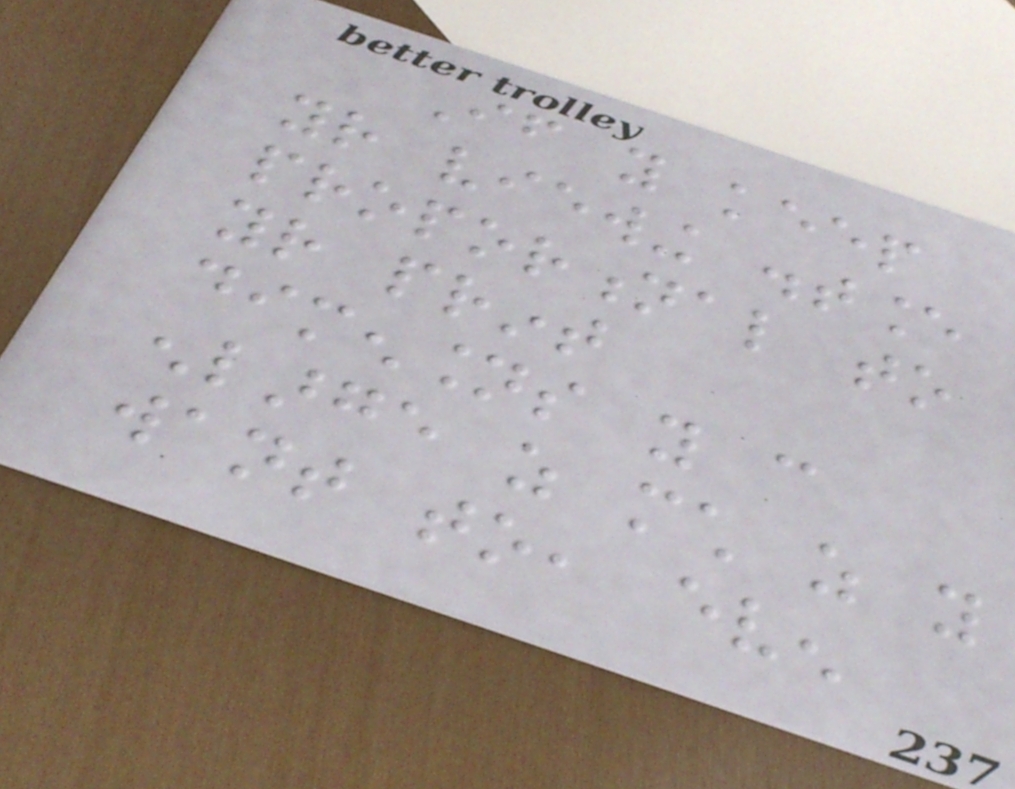If you keep
your viewing distance
proportional to
your print
dimensions you can
enlarge as much as you
want to, even
